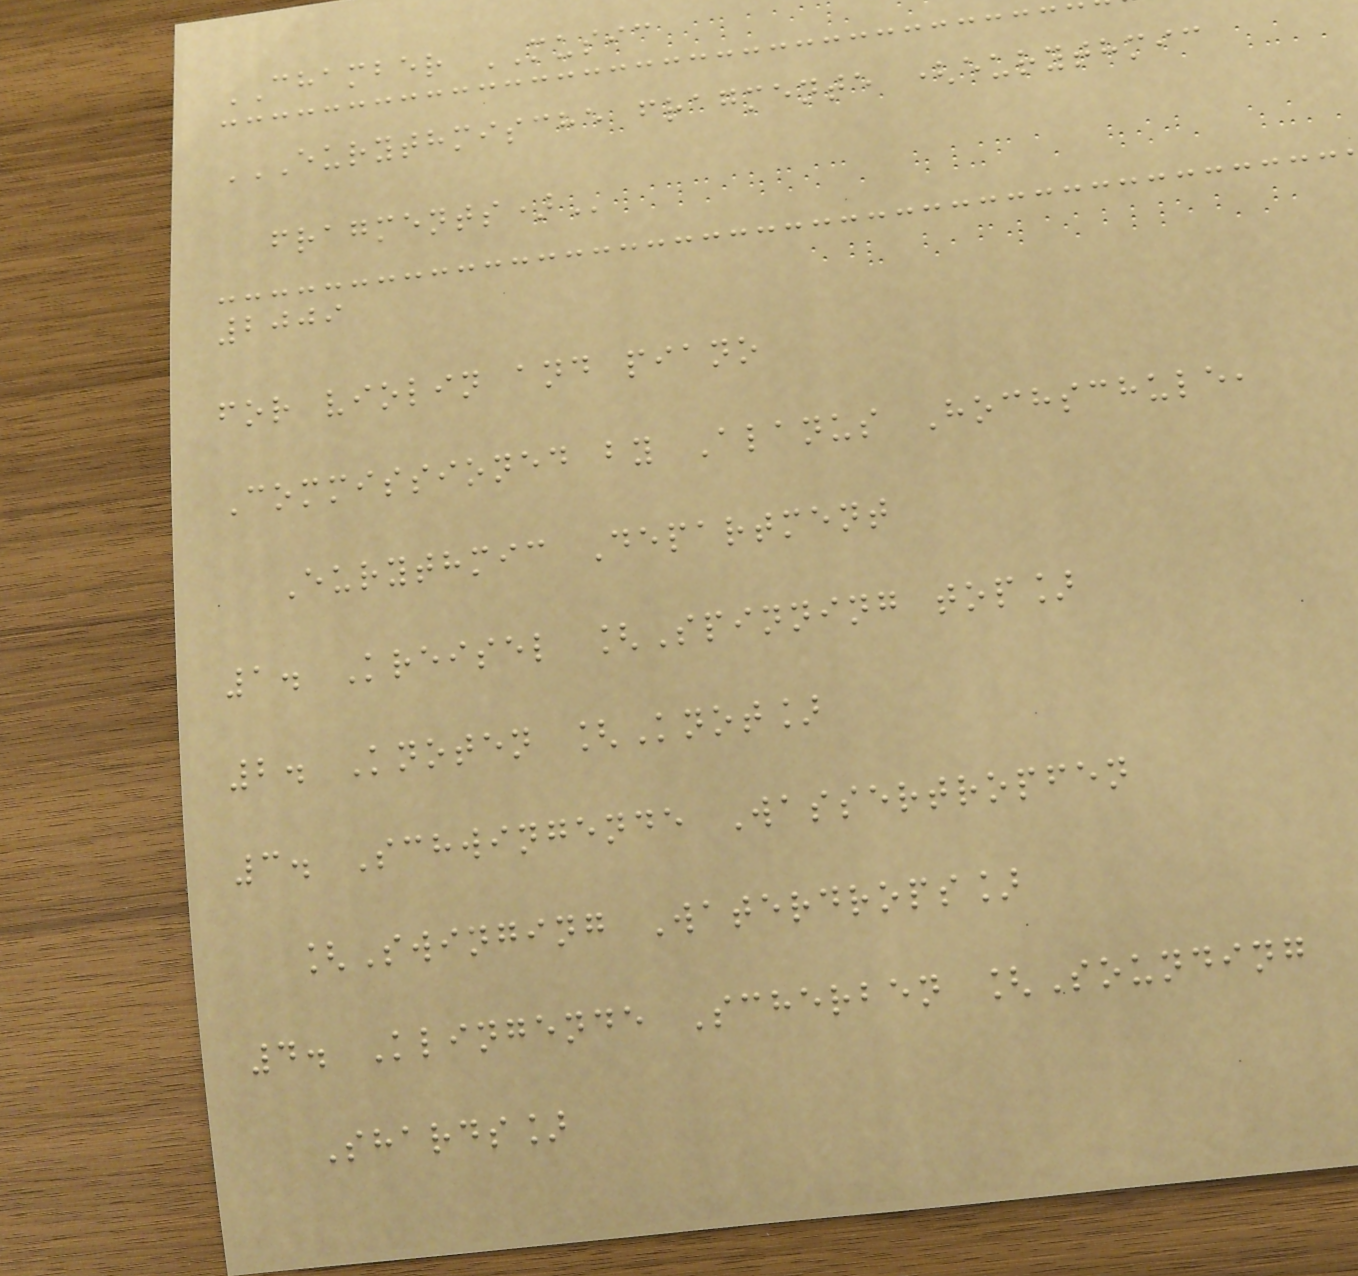CHAMBER MUSIC
EURYTHMISCHE FRAGMENTE (EURYTHMIC
FRAGMENTS)
2009
for violin and piano
Commissioned by Alanus Hochschule,
Eurythmic Department
1. Kreisel [Spinning top]
2. Knoten [Knot]
3. Schwingende Wassertropfen
[Swinging Waterdrops]
4. Klingende Scherben [Sounding
Shards]
